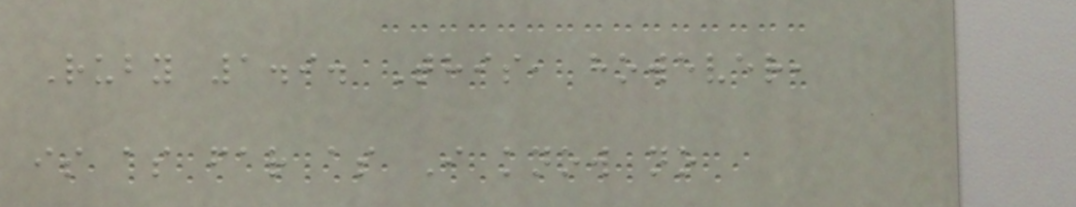Ruby 1.9. This, however,
is as far as I know no
